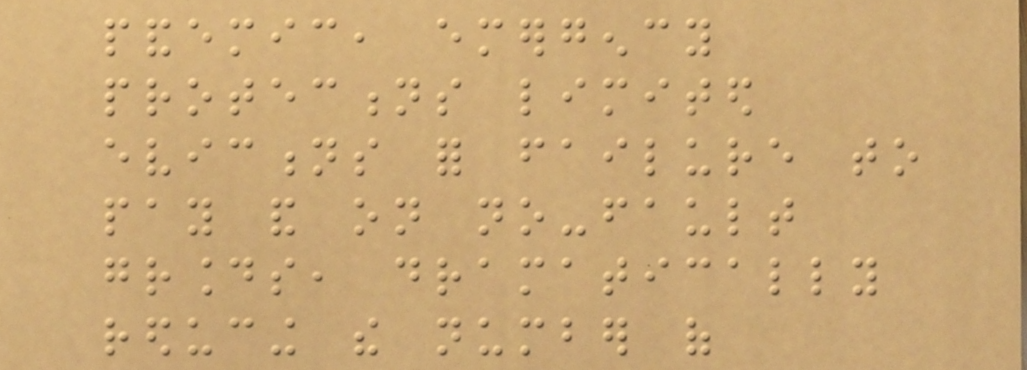pandemic, emergency
protections limited
evictions for failure to
pay and on no-fault
grounds, dramatically
reducing the number of
